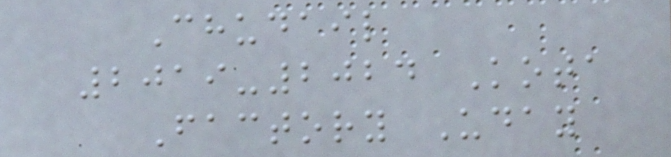Chudail
2019-2024 Kota
Factory Uday
